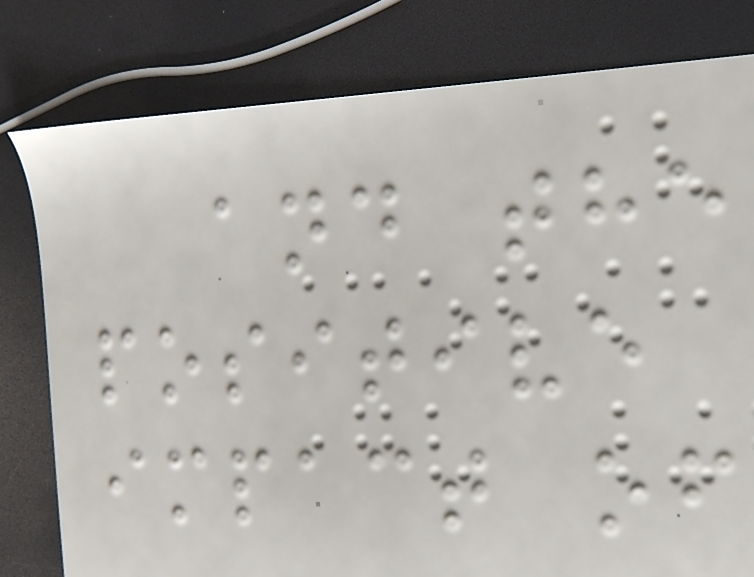and the
positive
impact of
